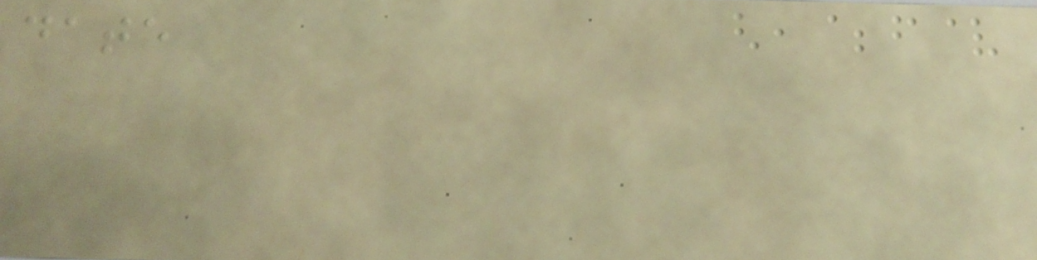date
